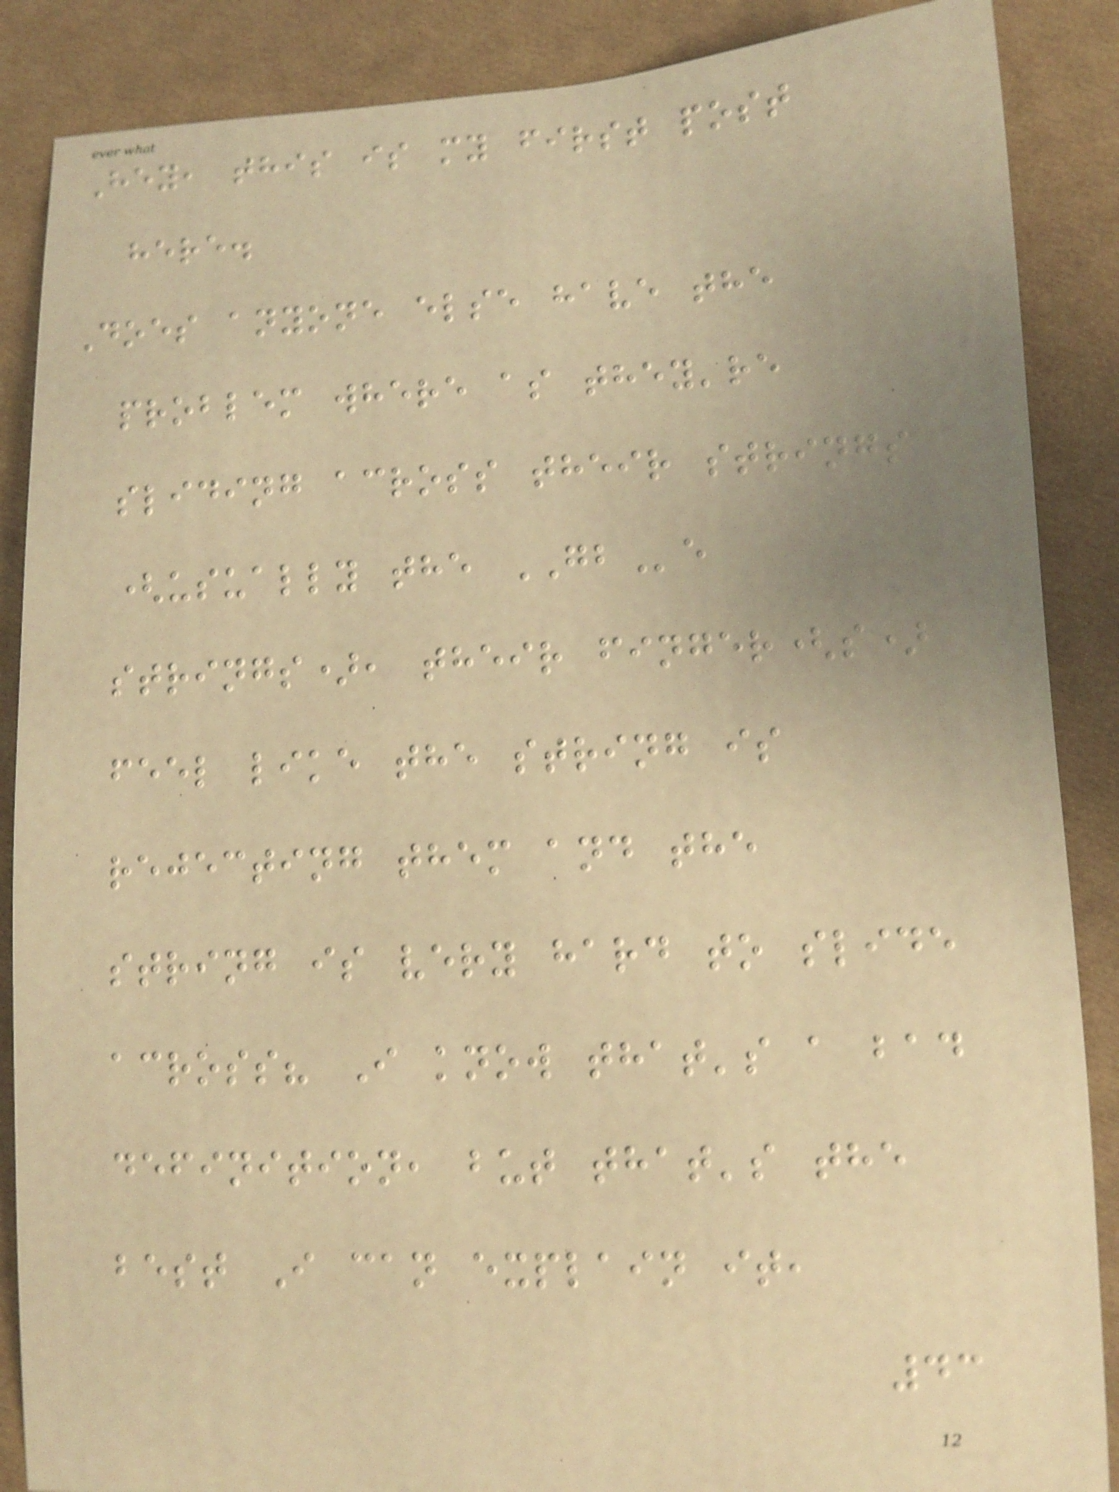Hey, this is my first post
here.
Does anyone else have the
problem where as they're
sliding across their strings
(usually the GBe
strings), their finger(s)
feel like the string is
rejecting them and the
string is very hard to slide
across? I know that's a bad
definition, but that's the
best I can explain it,
43
